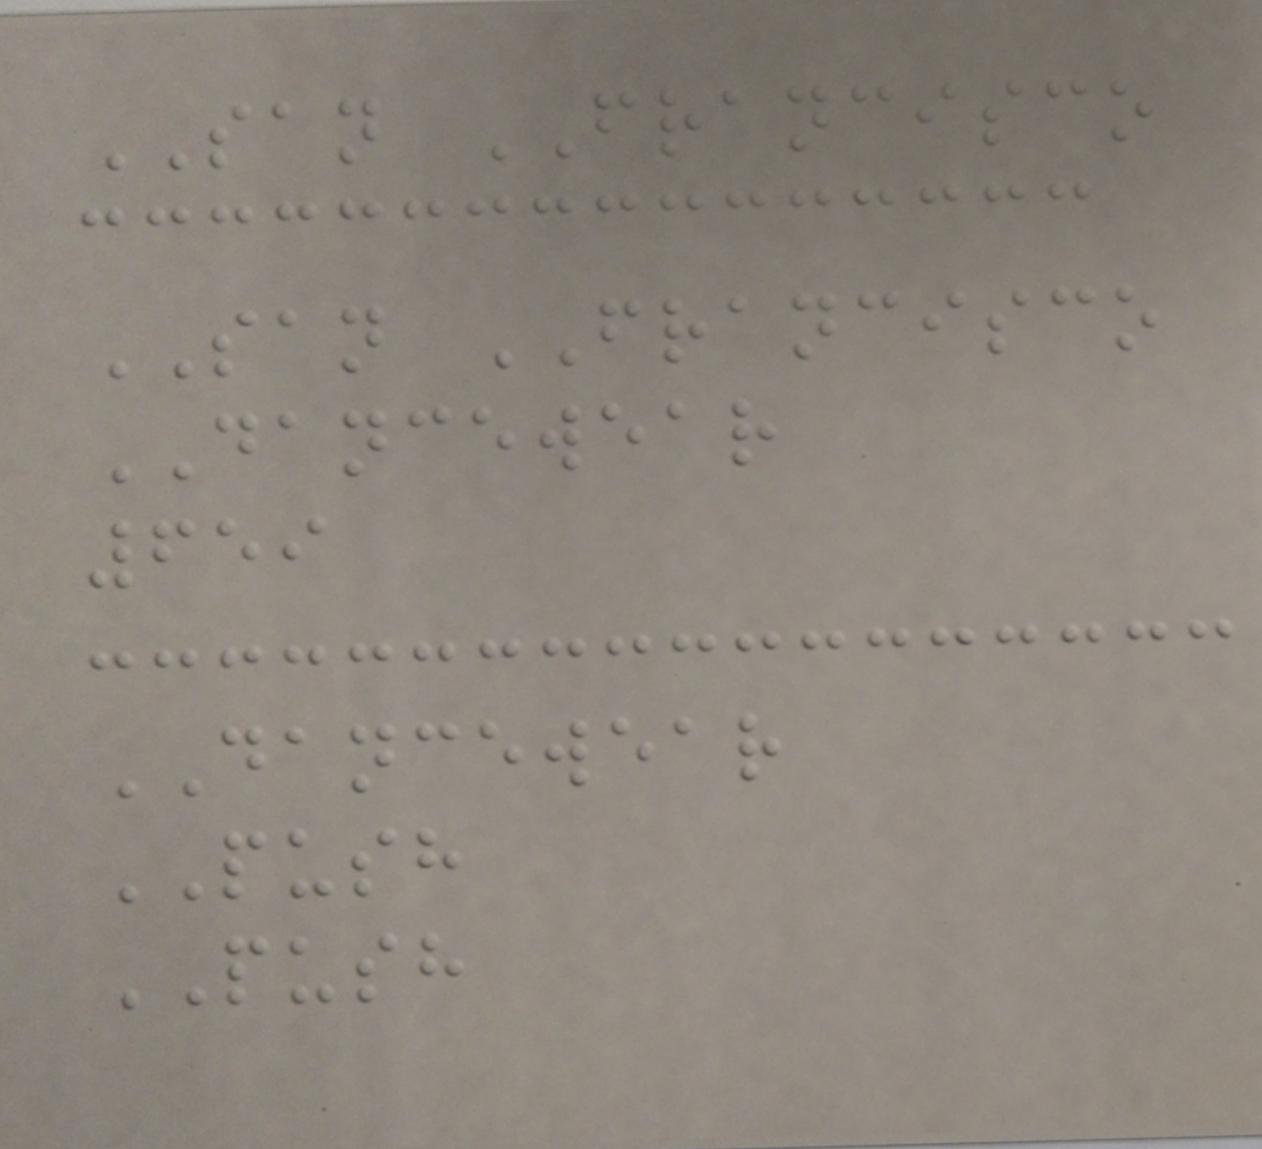SAN FRANCISCO
SAN FRANCISCO
DANCEWEAR
659
DANCEWEAR
PUSH
PUSH
